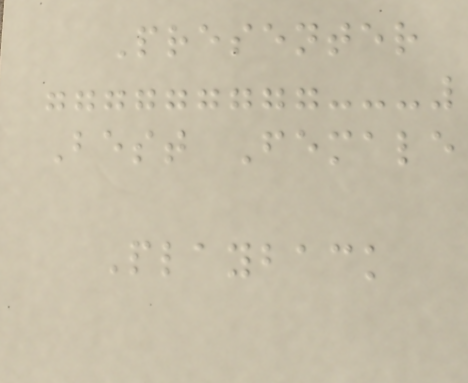Presenter
Best Female
Playback
